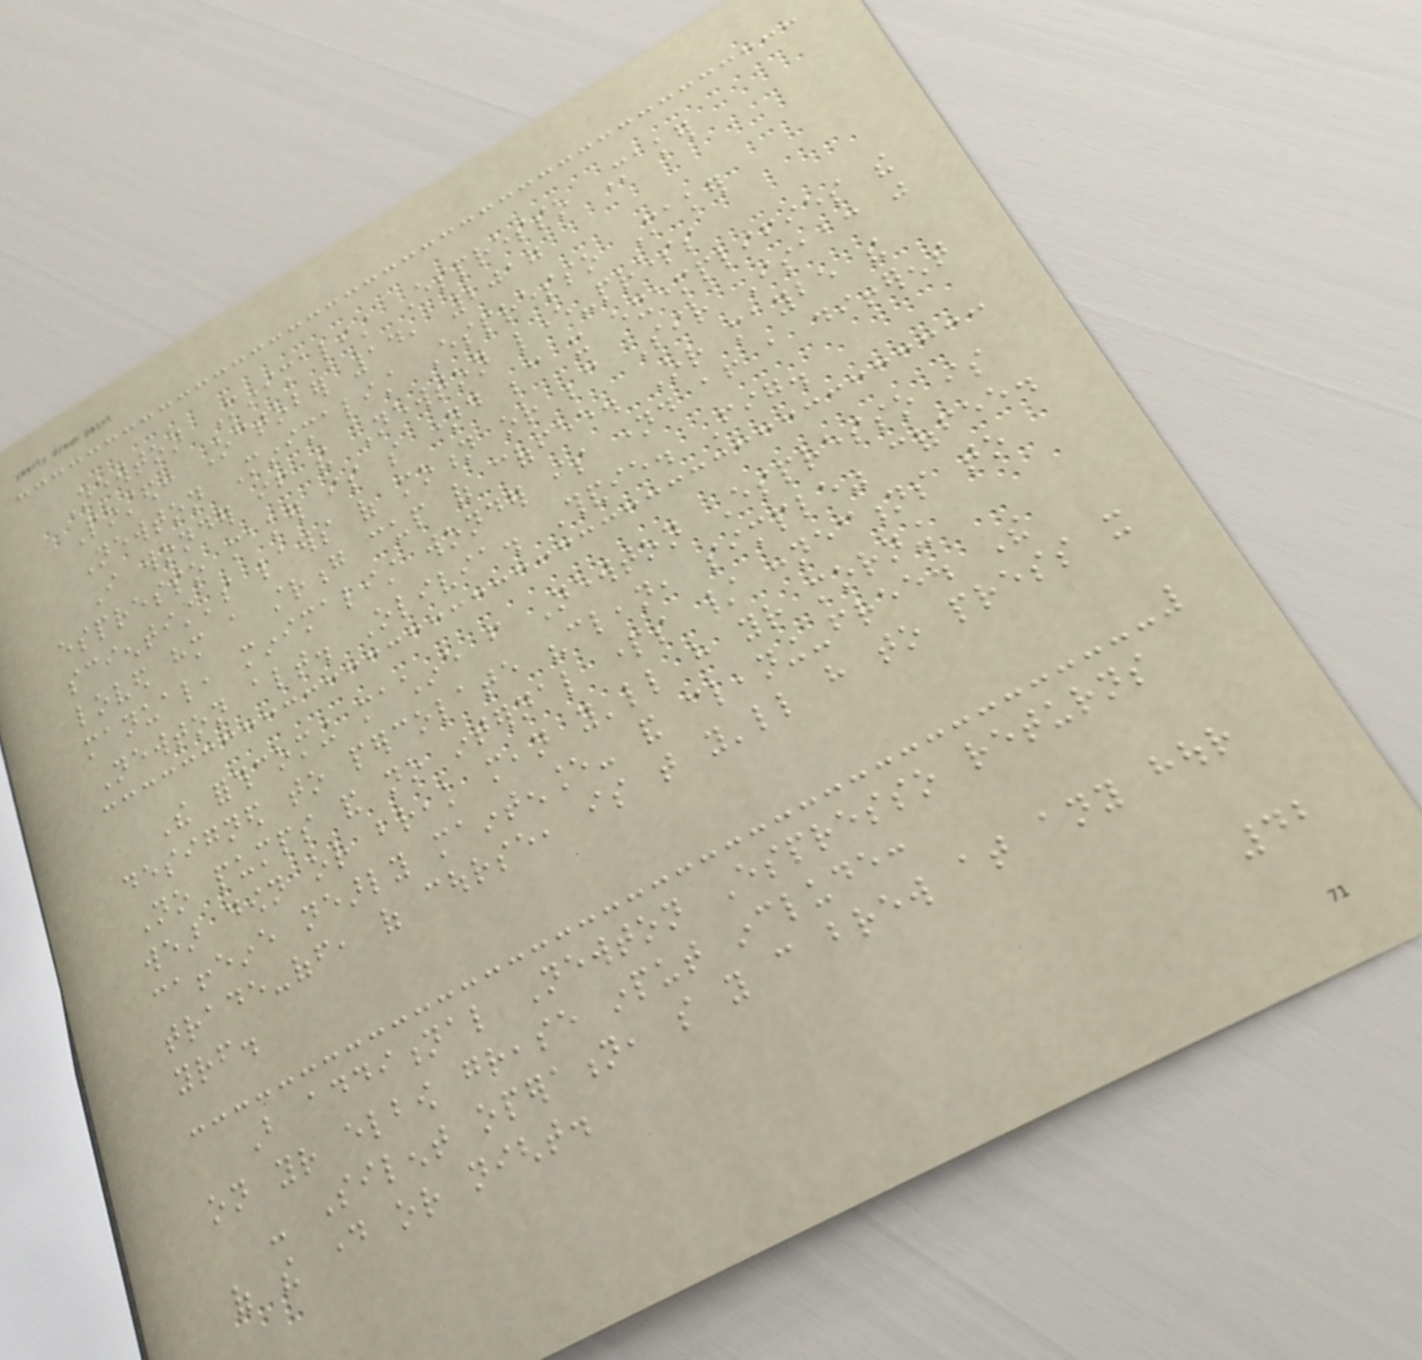Newton Minimalist Espresso Maker
Posted: October 14, 2017
Newton Minimalist Espresso Maker
I wonder if the Newton lever-press
espresso maker is so named because it exemplifies the
scientist's laws of motion or because Sir Isaac just
loved him a strong cup of coffee. Or maybe the
manual, minimalist wonder is named after a different
Newton altogether. Olivia. Thandie. Fig.
The forthcoming machine from Newton Espresso is
designed to percolate "clean, simple" coffee.
No pumps and no internal parts / connections to
wear down or break mean you'll have your morning
caffeine nearly maintenance- and cleaning-free. The
trade-off, of course, is that you'll have to press it
yourself.
But additional Newton Espresso returns
on your elbow grease input include:
- Silent operation, so you can brew at any hour
of the day or night.
42
